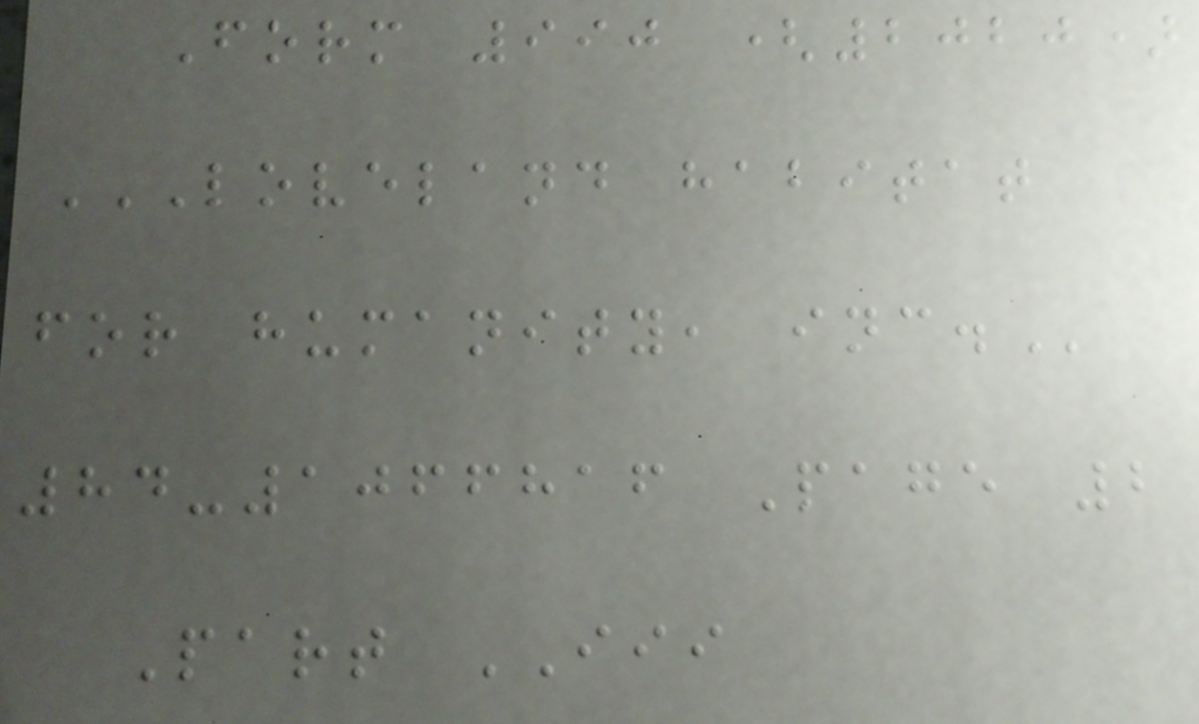Form 990 (2020)
LOVELAND HABITAT
FOR HUMANITY, INC.
84-1066816 Page 2
Part III
